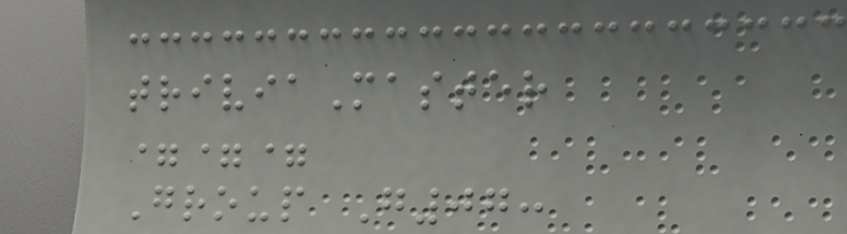triviaMaster
===
Group G07:
